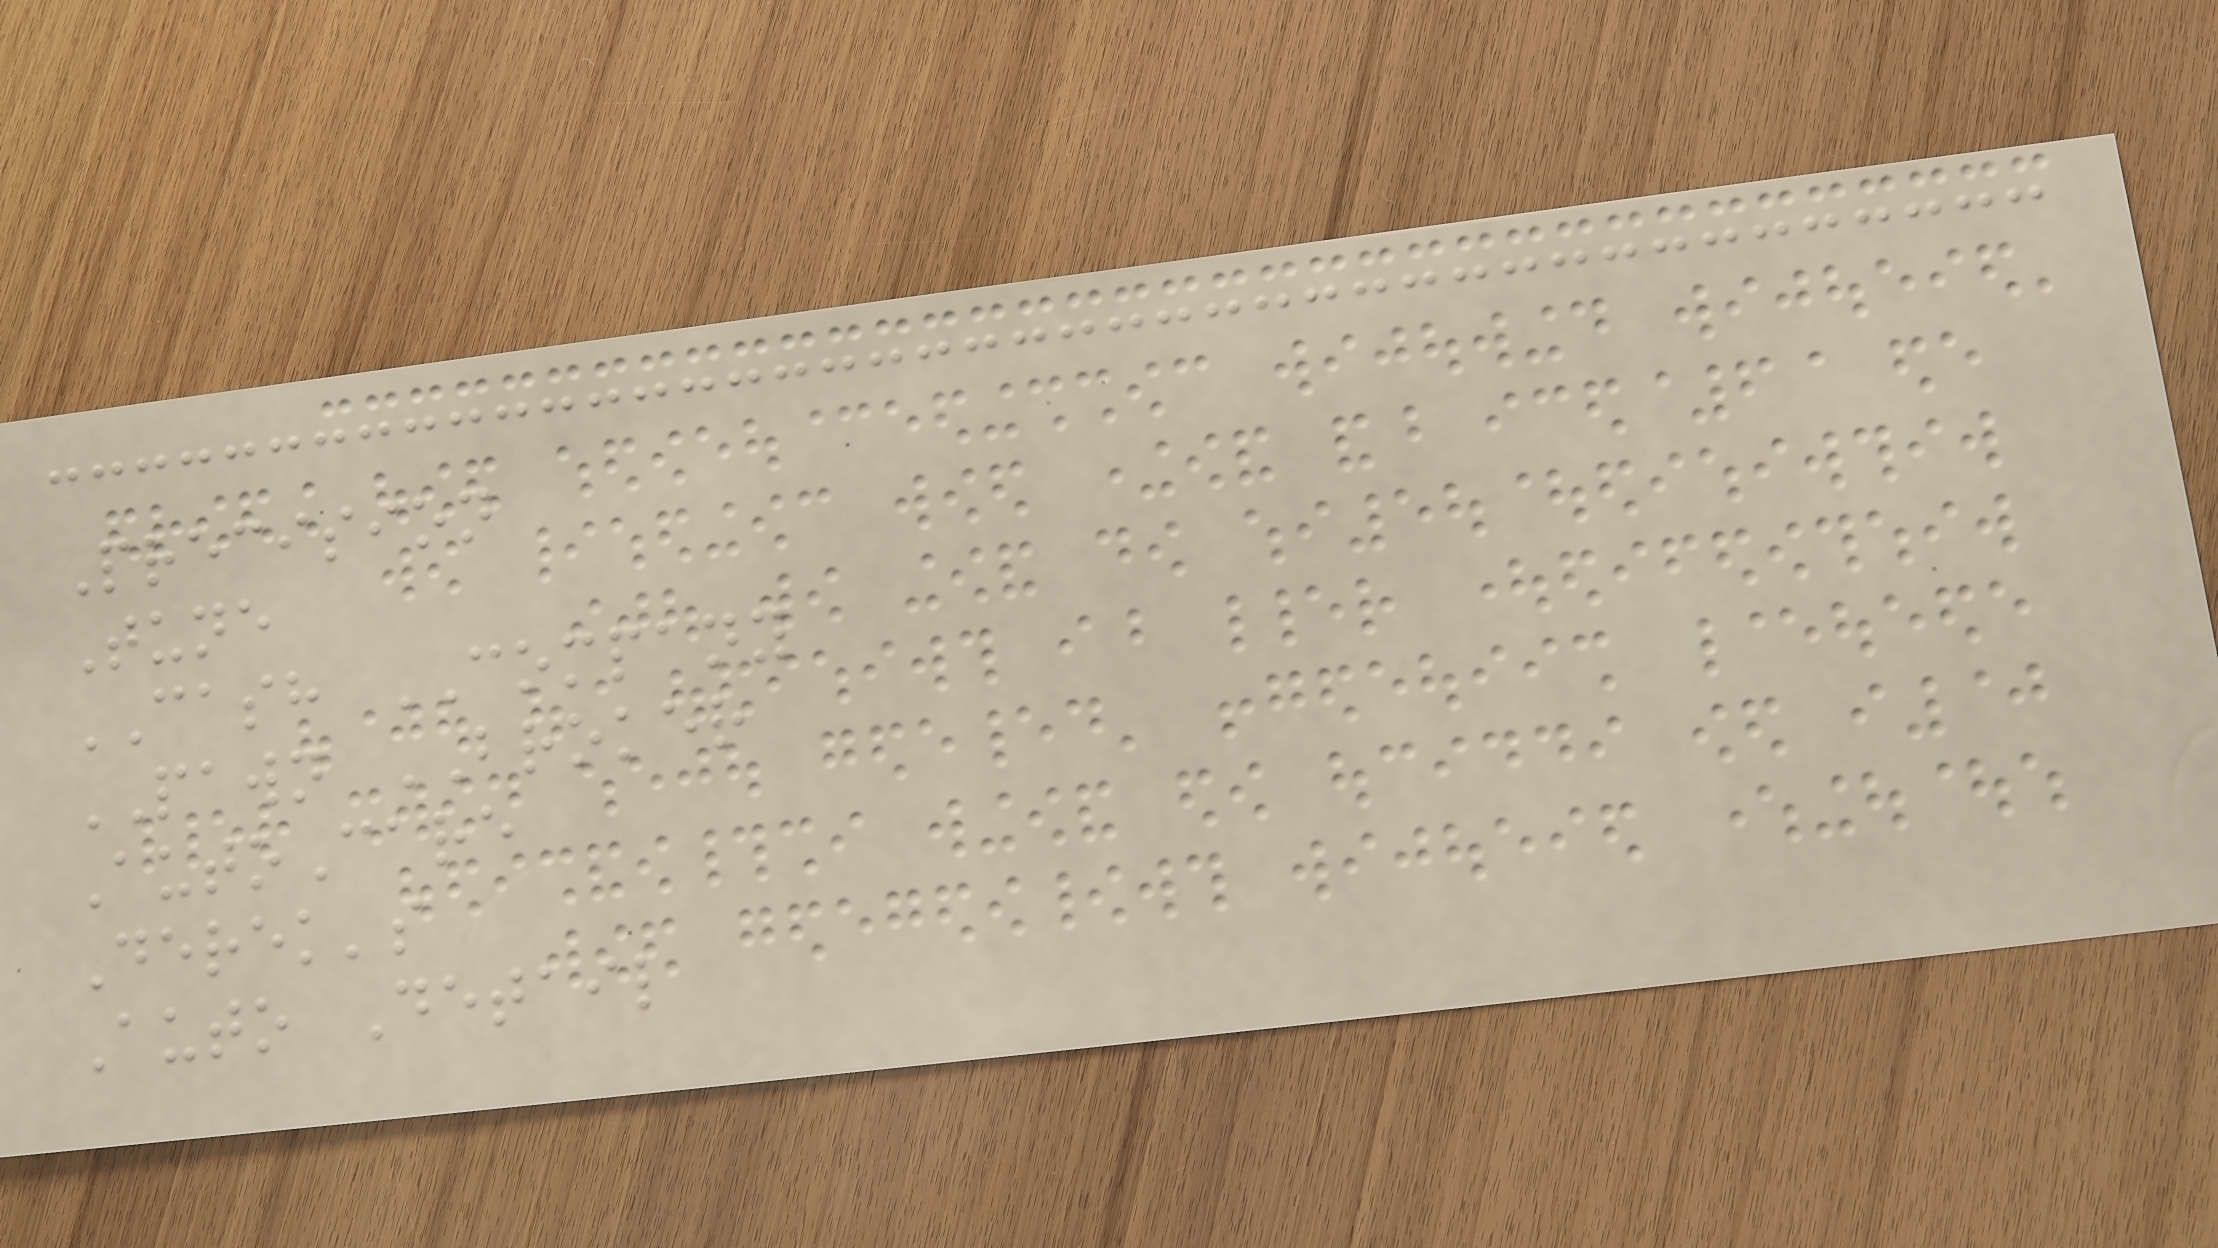Precision
Tune
CASH COMPANY
PAWN BROKER
AutoCare
Derek's
Auto Detail
